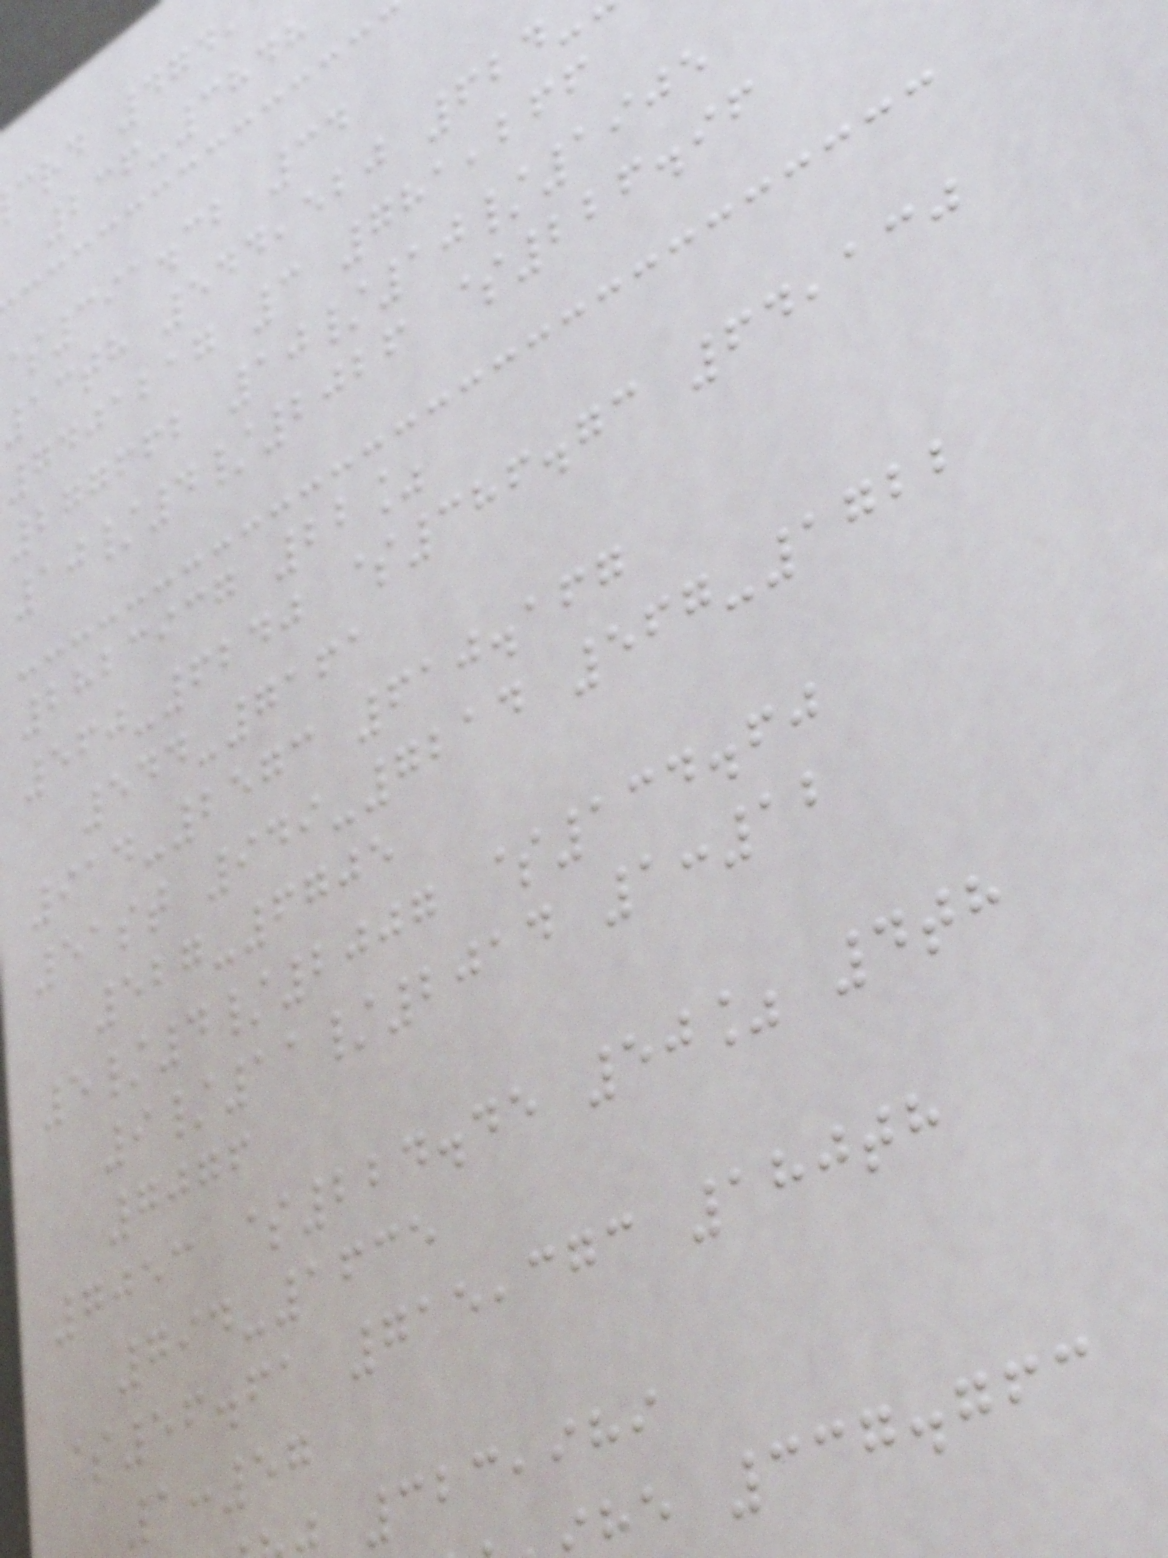crd 474,
236-3848
$391.32 34
13th 544,520 624
7401217 3 781,266
277662 10/10/1905
10/4/2026 $226.96
2823937 22%
560-6240 $386.73 64,130
544-7161
914-2573 610.167
51st 949-7214 567-1722
527-6705
5/4/2007 $134.60
9/11/2014 1:12
7076
7053 $224.45 50% 4th
794-1635
$56.61 715,373 180th
1:57
323,989
e 337.763
